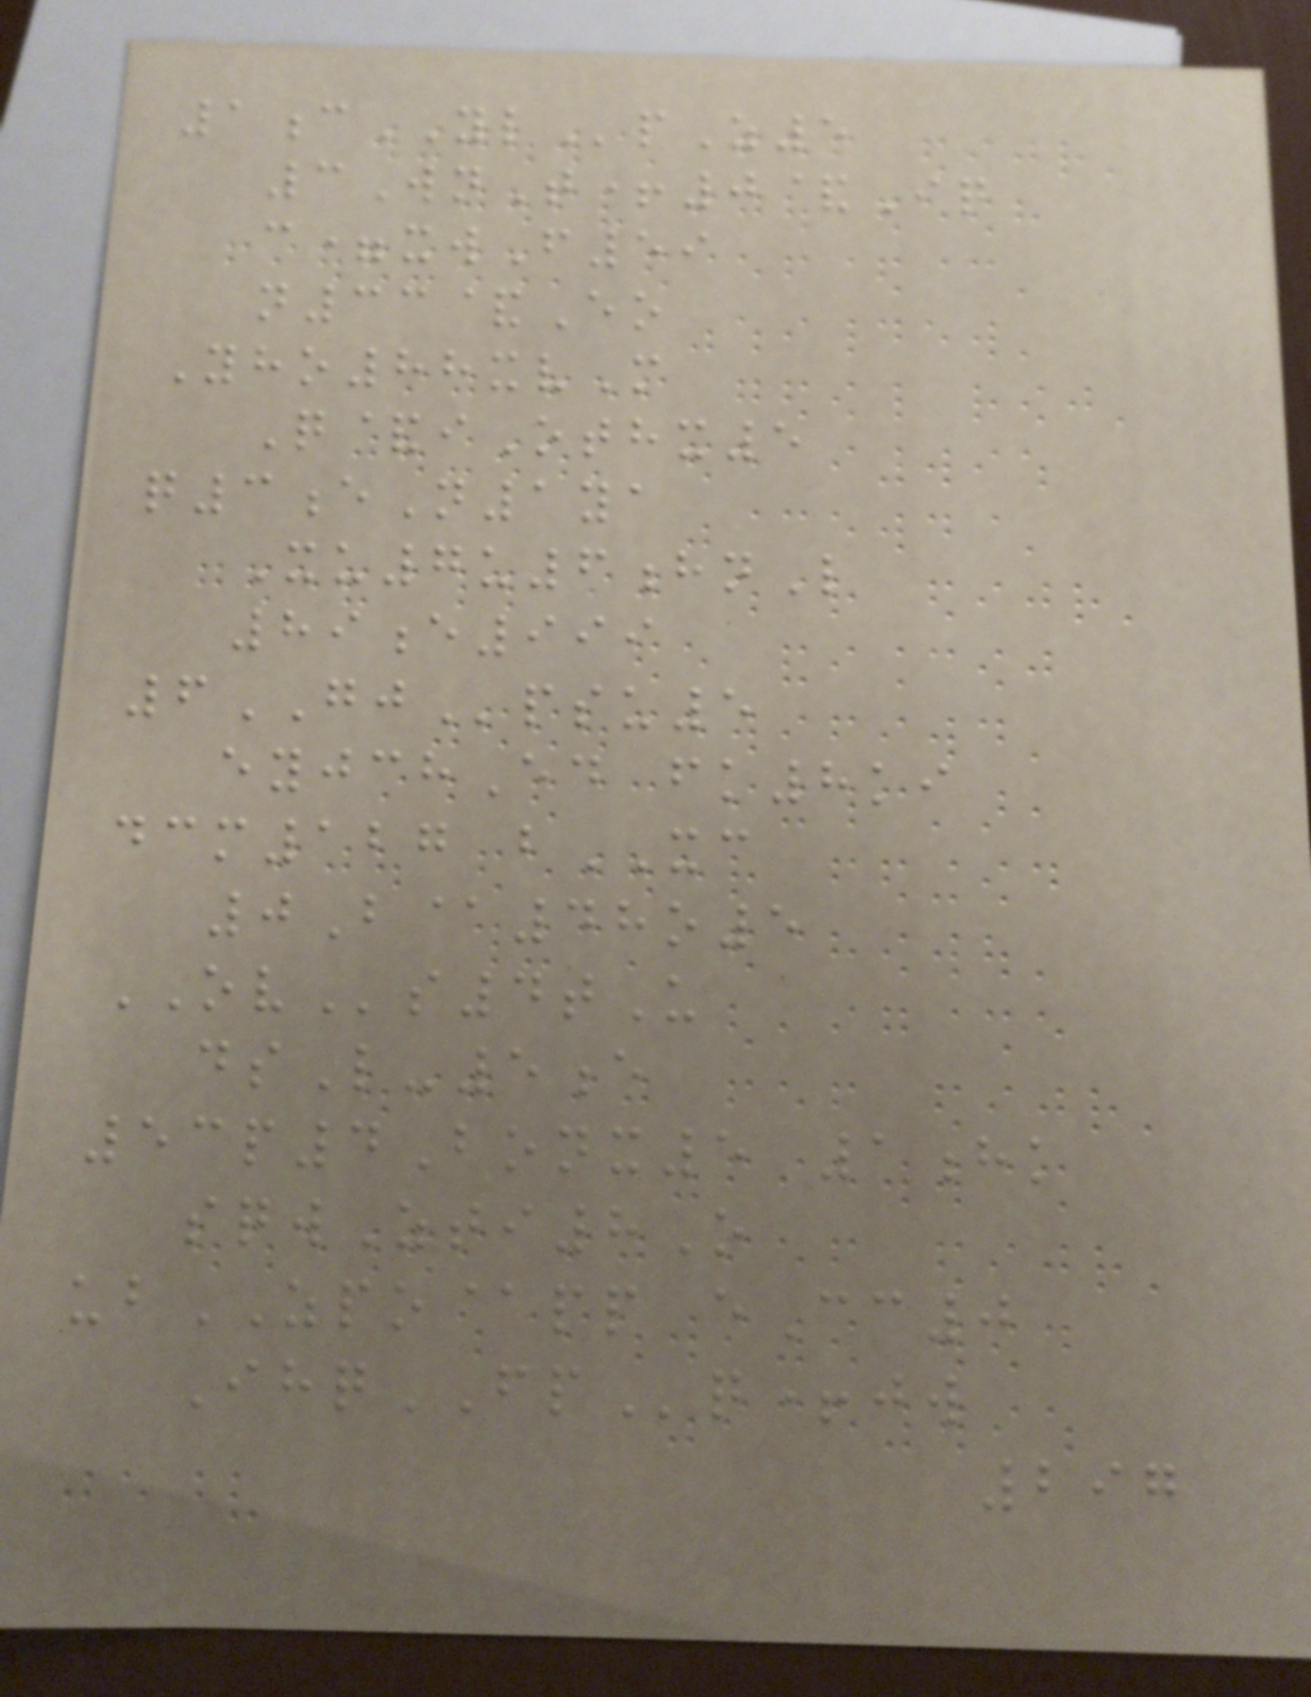1cYLpZ5
3WnT+0&Iq
c=xwF59
n33&Eo
Yho88xvM
Q&iOthx5
q3eN1ya
Xu7u6hnL
89e999
6GJpsu5
eyjchEd fk8ki
dcm127 bXC
0B@48o5
OVs4tU
dsL-5e
53p4Bonx5 1hk
sqwZti8O
ubZPO@pp eCc0
IhqFPq+jw
297
